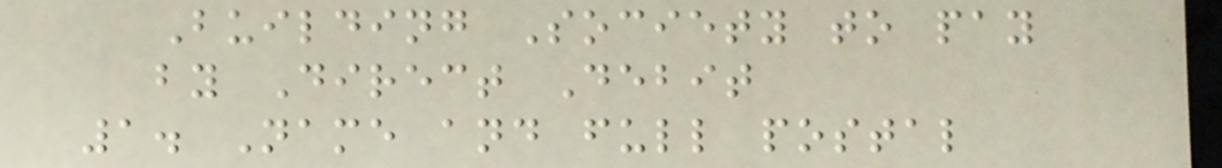Building Society to pay
by Direct Debit
1. Name and full postal
